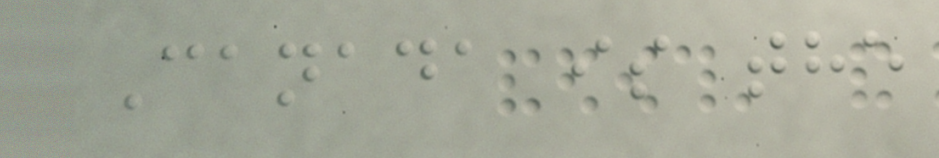Canada is the
